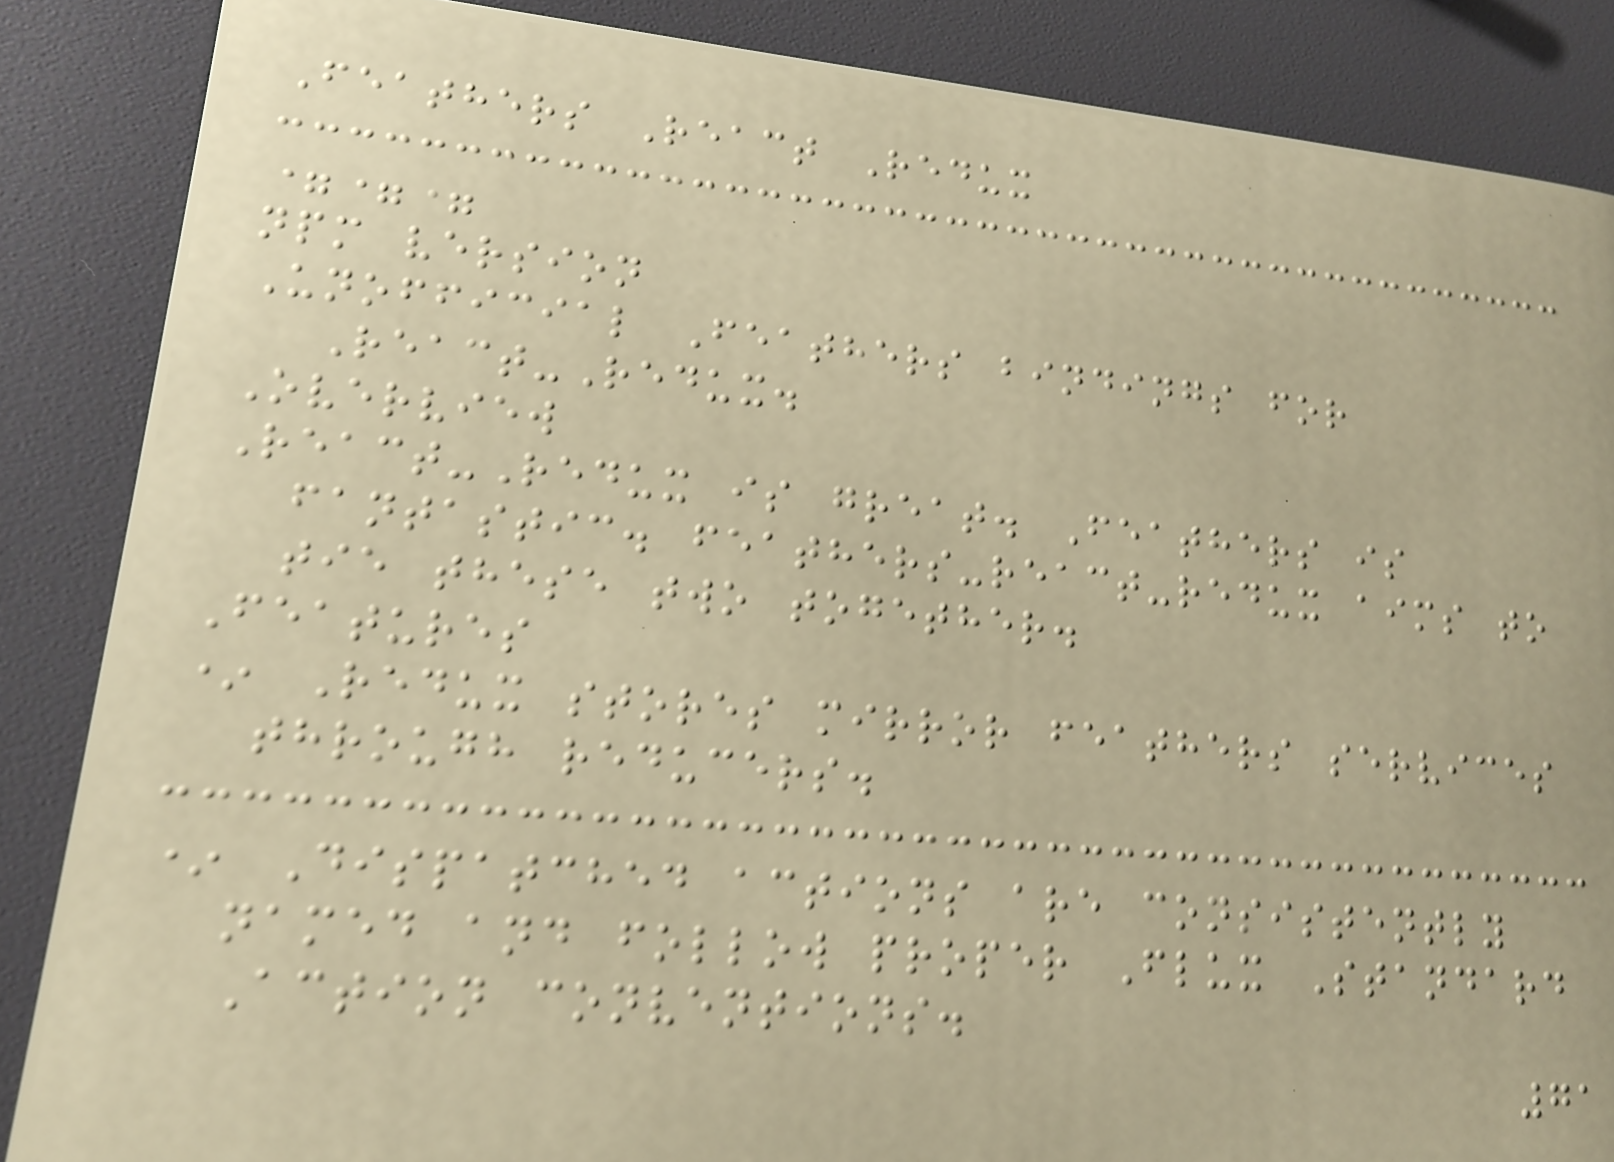Feathers React Redux
===
npm version
Unofficial Feathers bindings for
React-Redux.
Overview
React-Redux is great. Feathers is
fantastic. feathers-react-redux aims to
tie these two together.
Features
* Redux stores mirror feathers services
through reducers.
* Dispatched actions are consistently
named and follow proper Flux Standard
Action conventions.
71
